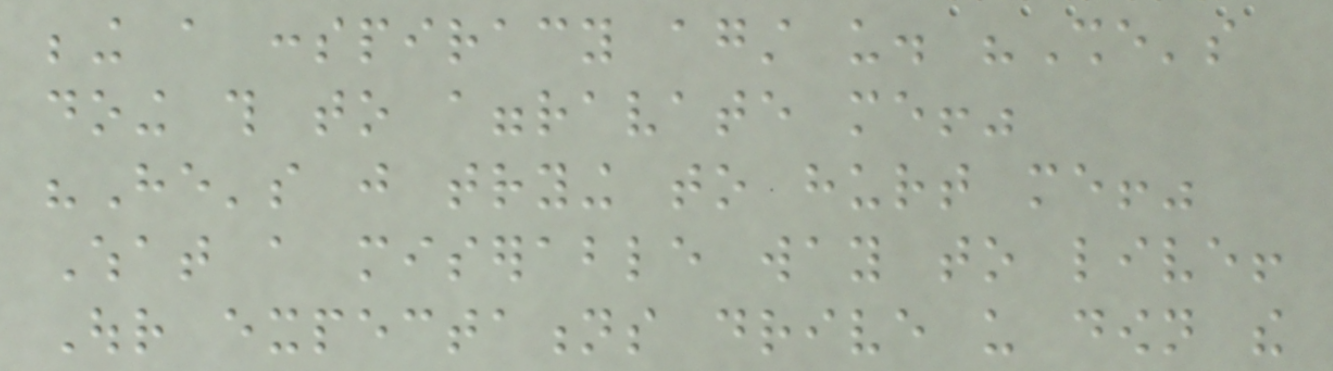being a conspiracy against us. "She's
doing this to aggravate me!"
"He's just trying to hurt me!"
What a miserable way to live!
Our expectations drive us down the
